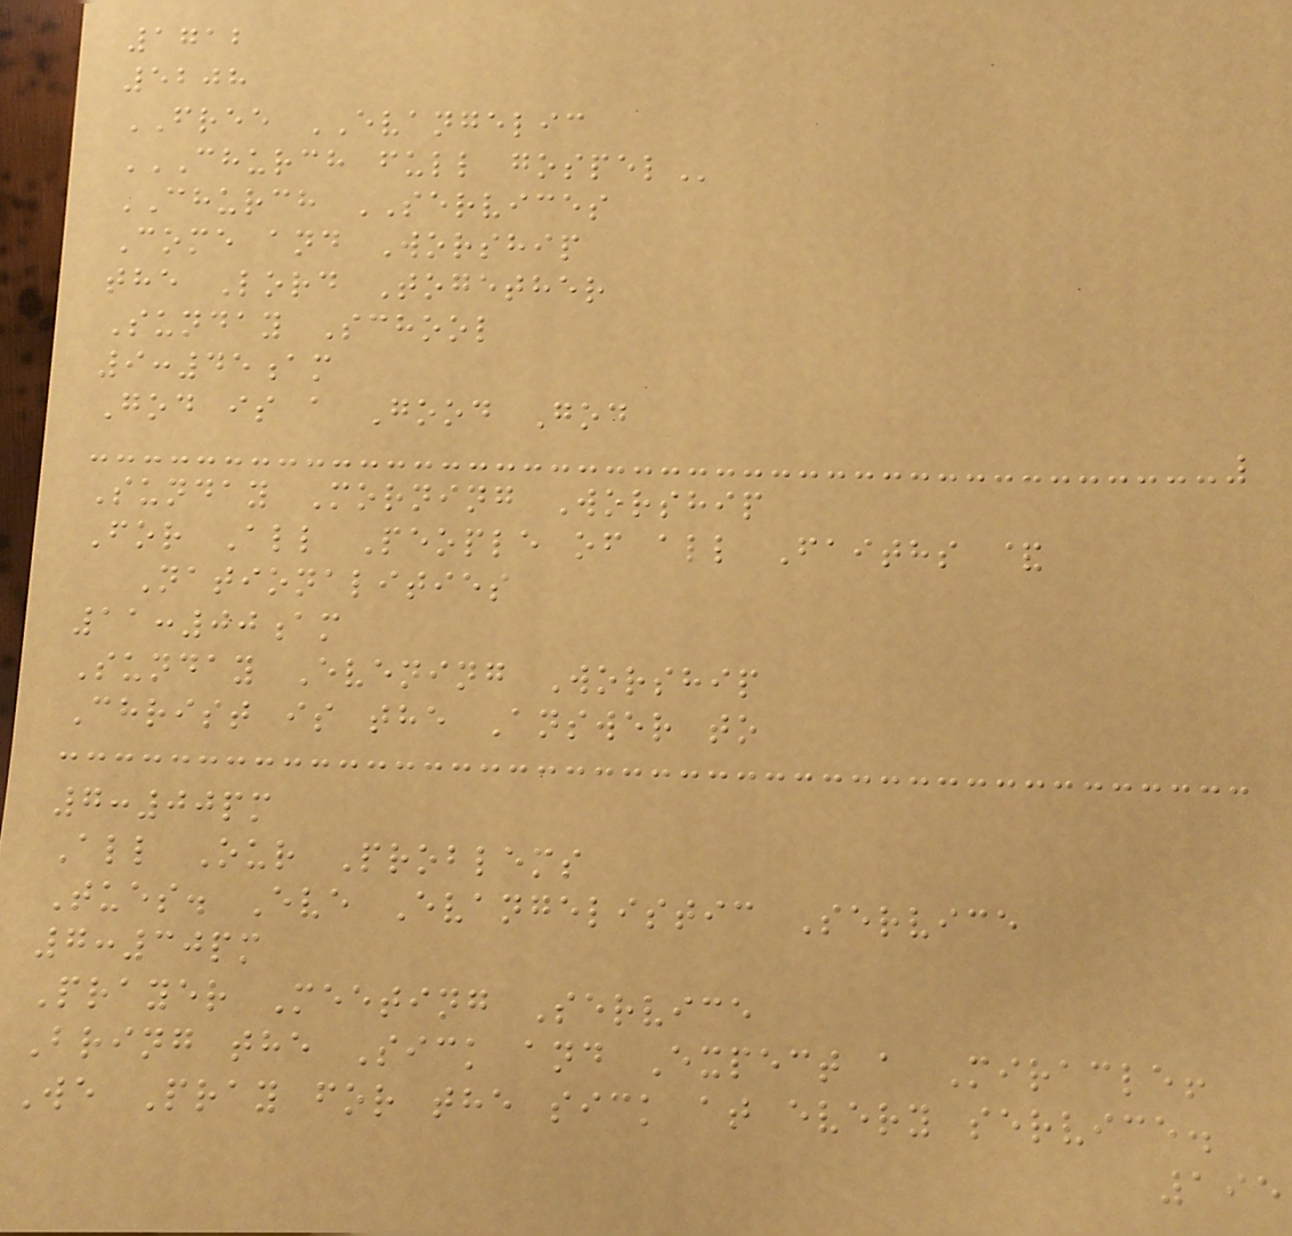1712
5208
FREE EVANGELIC
CHURCH FULL GOSPEL
CHURCH SERVICES
Come and Worship
the Lord Together
Sunday School
9:45am
God is a Good God
Sunday Morning Worship
For All People of all Faiths &
Nationalities
11:00am
Sunday Evening Worship
Christ is the Answer to
7:00pm
All Our Problems
Tues. Eve Evangelistic Service
7:30pm
Prayer Meeting Service
Bring the Sick and Expect a Miracle!
We Pray for the sick at every service.
195
